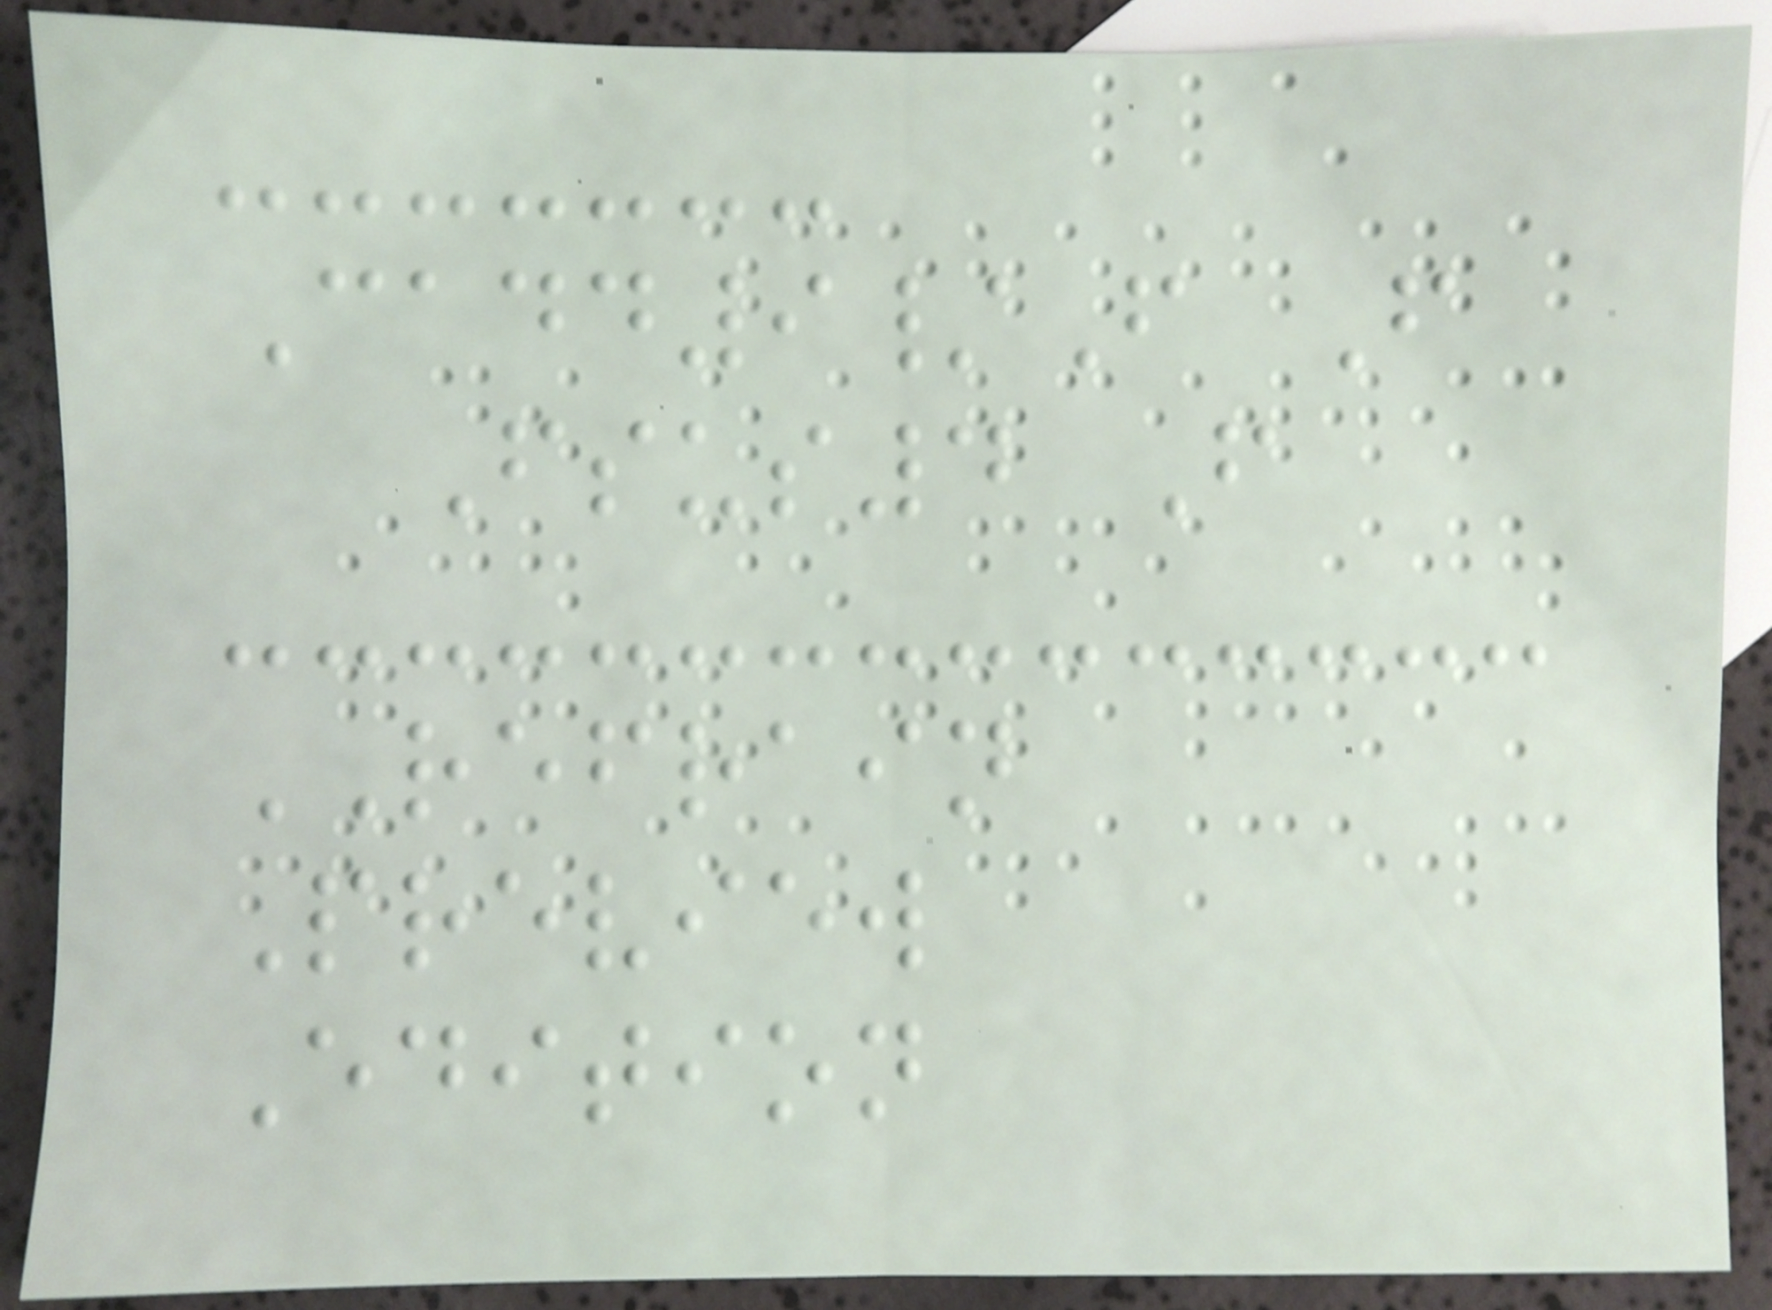Cadd9/F F
Fsus4 F
REFRAIN
Preview
Edition
